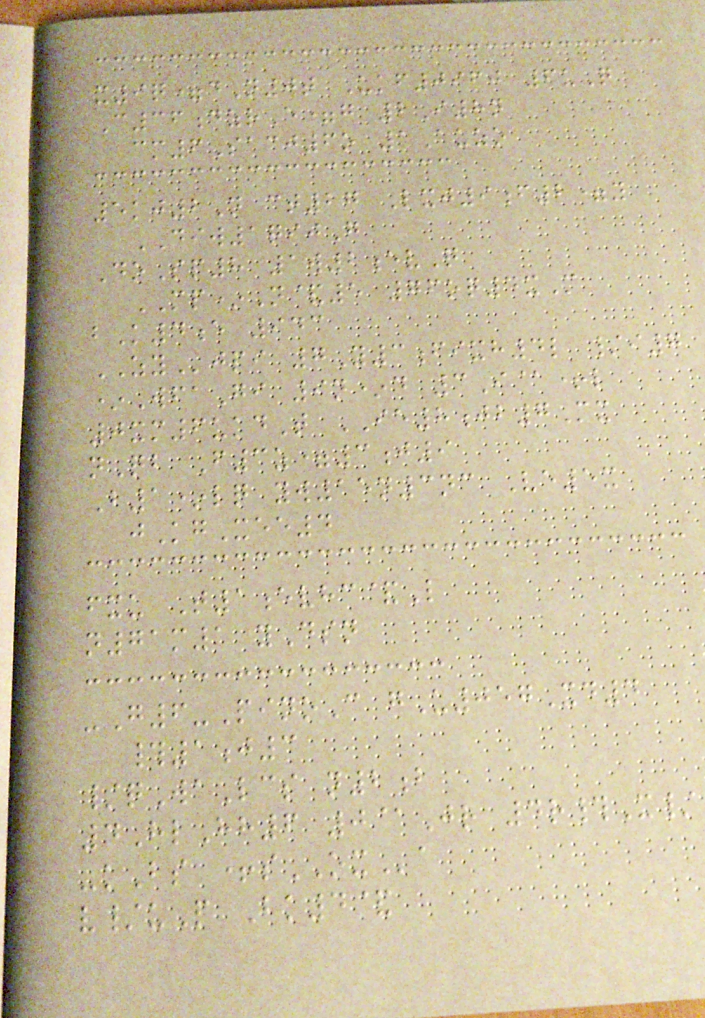x9q=dN0t Ukf0960 6uQ
C36dzrE=g 2I8n
cm6Sacj6o 1Auzo
5kj2N ct27 Lxj9f2=y
DIW1qijG
DoSp8 1w2evQ
MP*N&5 76oq4xM
bK4e 943
ZYjpi 7Y3fixh4l /i7
*WfaGi 9n*d 3I@+l
0xm6ukdT IE8jb7Mx
nQb F3z=3j9
B1*lq yw15n3nc Ve5x
jKgXee4
fxu T1evhc&L
n71m1 yDsn
-G6-PinoC gU057Xd4
#1j3
/qWaLcs n2b
4HlHh6 0@Jr 4r#X/
-kBs +sOXa
v/uP Bk4&
